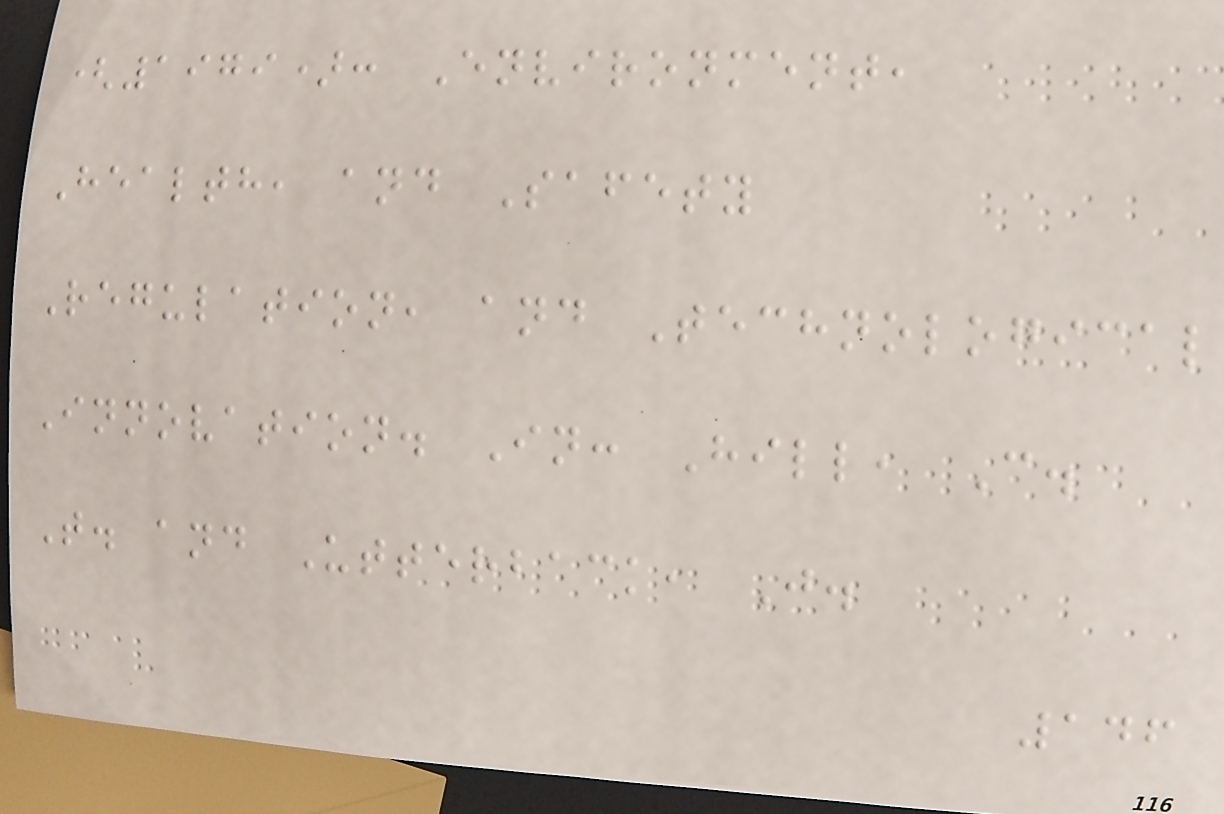(1979): Environment,
Health, and Safety
Regulation, and Technological
Innovation. In: Hill, C.
T. and Utterback, J.
146
